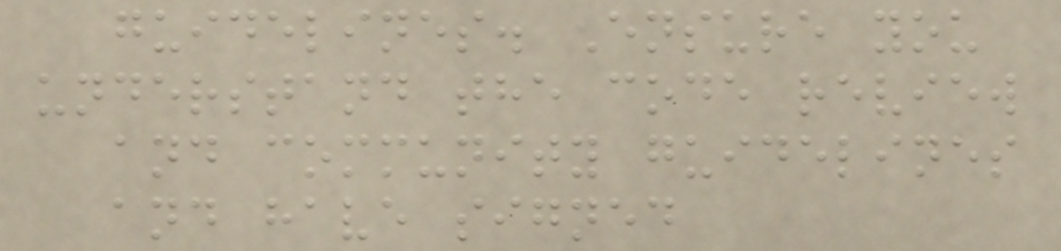guidelines. Ensure you
understand the code review
and community guidelines
and have signed
